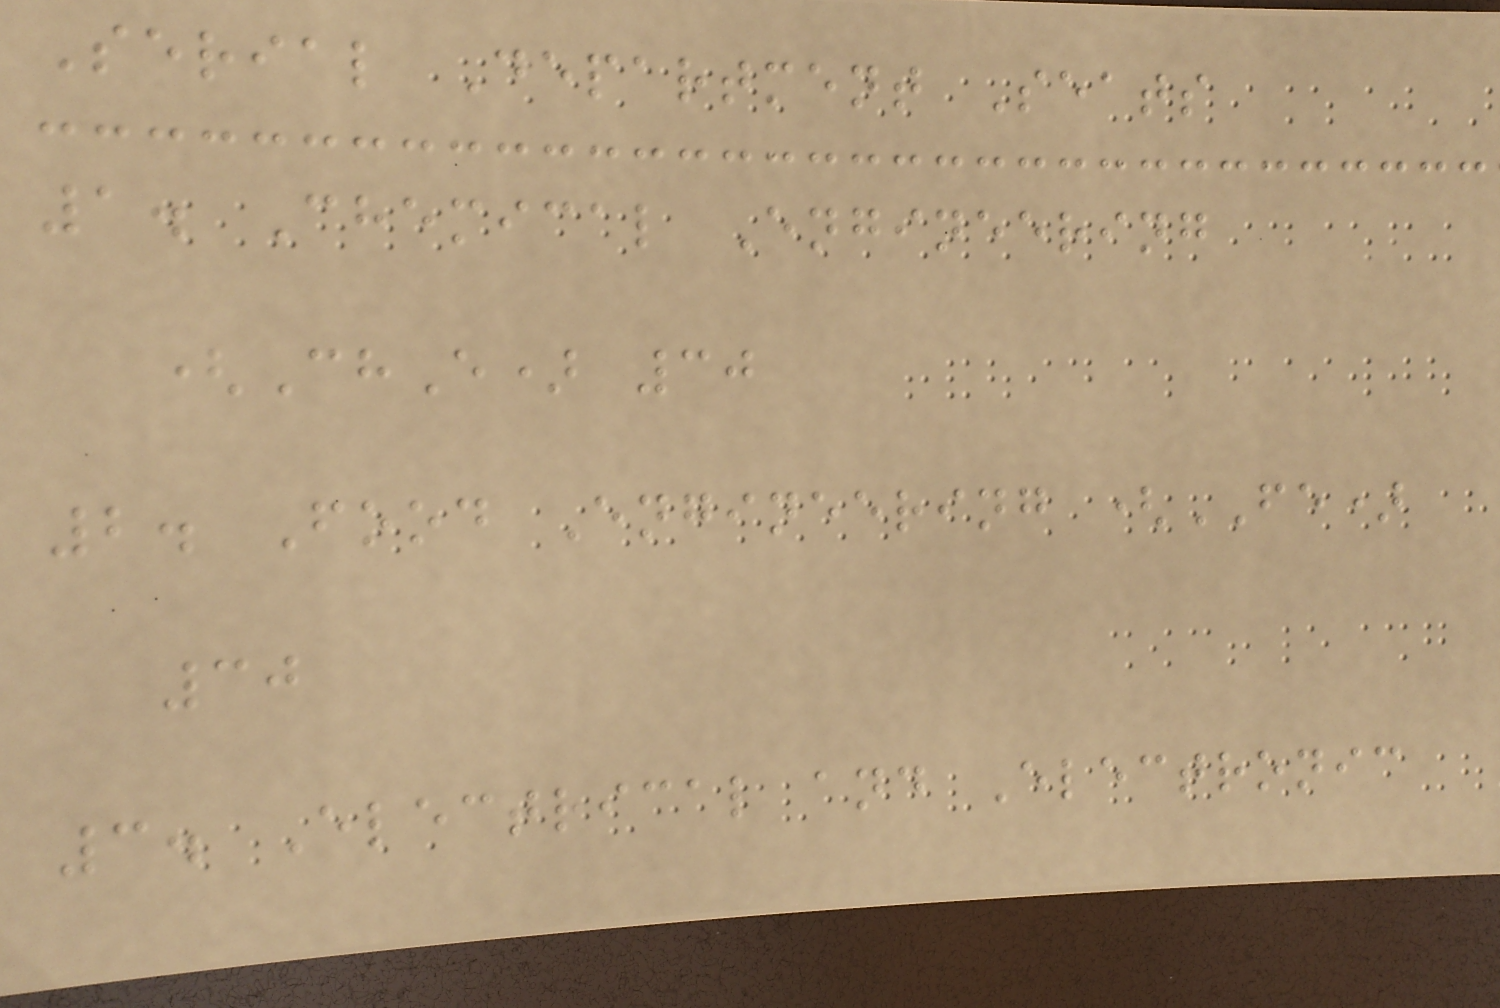Serial Department Seats
1. Chemical Engineering
(ChE) 30
2. Food Engineering (FE)
30
3. Electrical and Electronic
